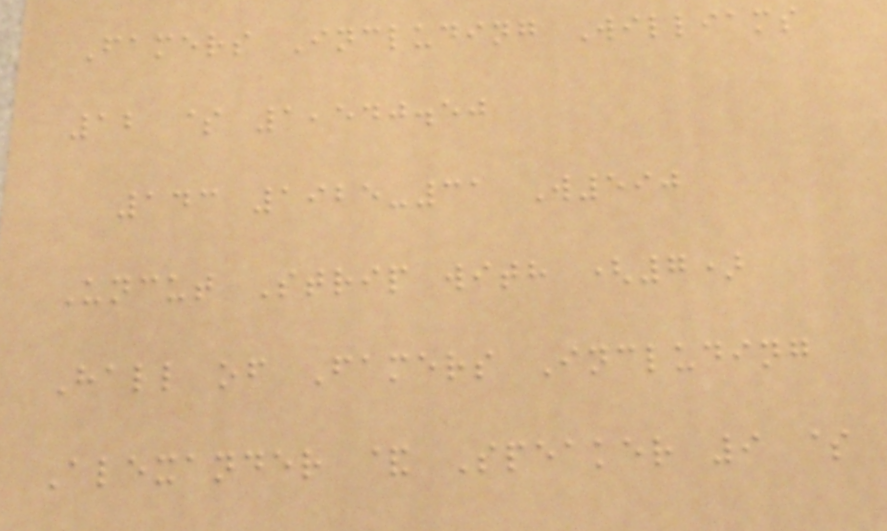Famers Including Williams
12 $ 1,540.50
143 1925-31 W590
Uncut Strip with (7)
Hall of Famers Including
Alexander & Speaker 9 $
